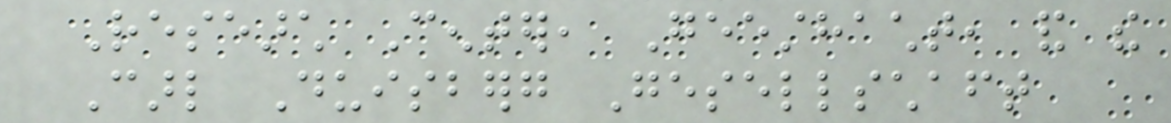Research Center, Geesthacht, and the
Carl Duisberg Gesellschaft
